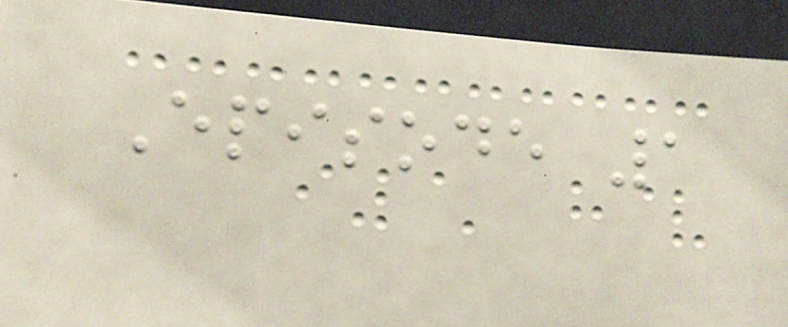Episode 1
